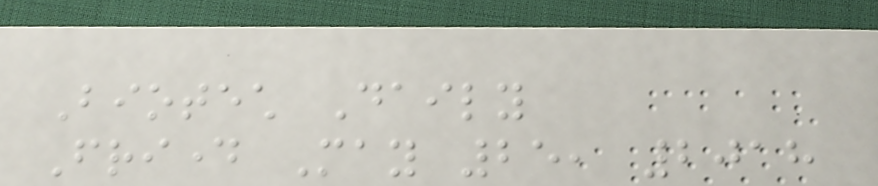Biotech Daily
Friday May 25, 2018
